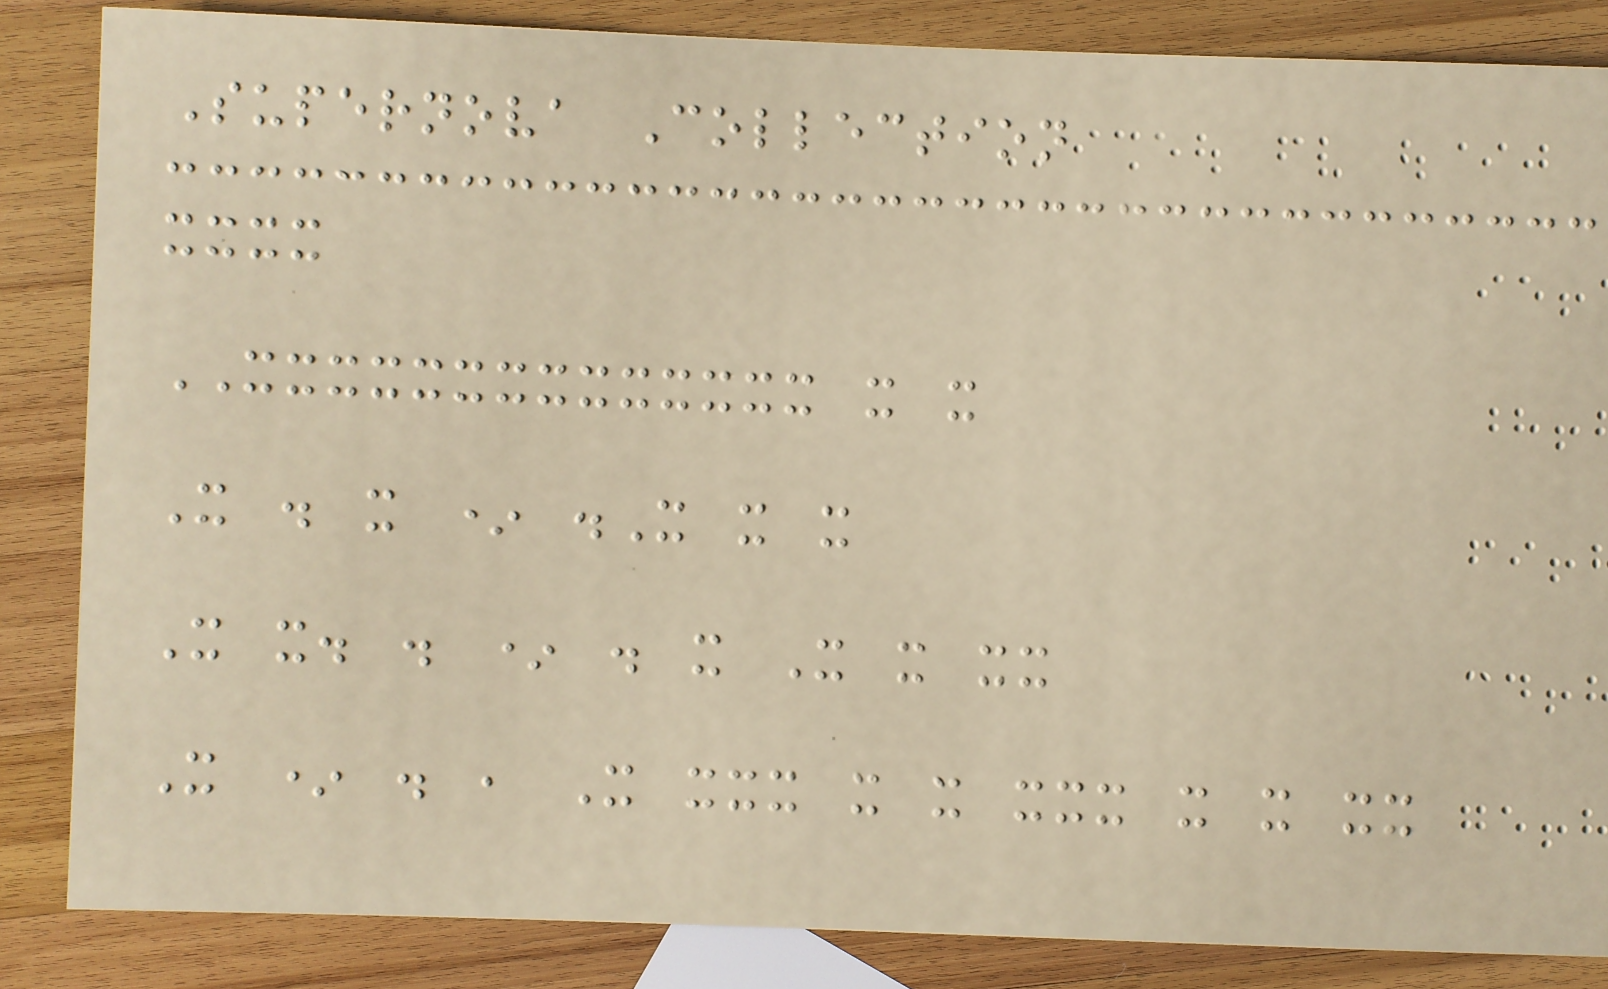Supernova Collection
xxxx
XXXXXXXXXXXXXX x x
X . x * .X x x
X x. . * . x X x xx
X * . , X xxx x x xxx x x xx
